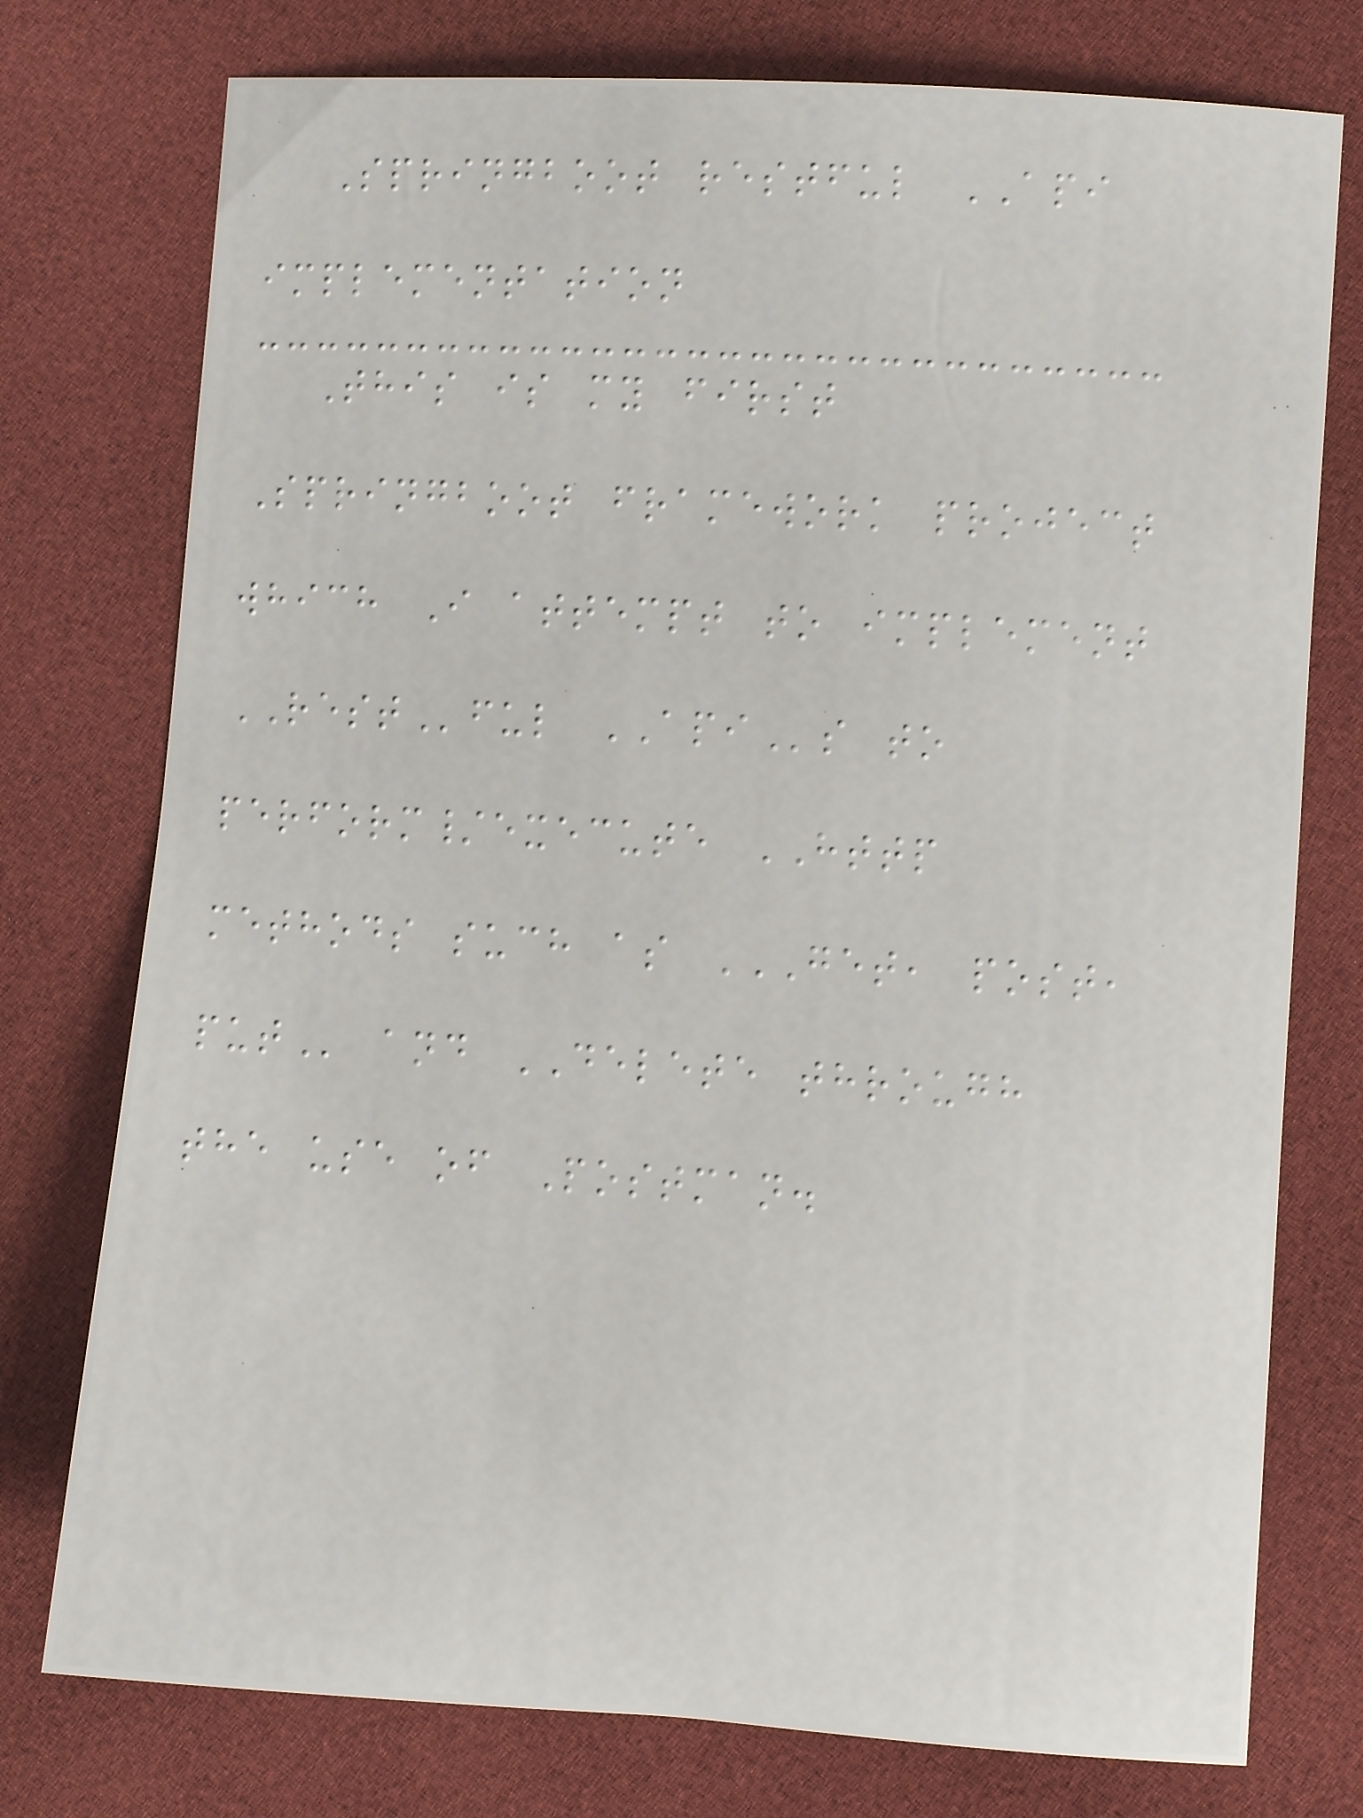Springboot restful API
implementation
This is my first
Springboot framework project
which I attempt to implement
RESTful APIs to
perform/execute HTTP
methods such as GET, POST,
PUT and DELETE through
the use of Postman.
